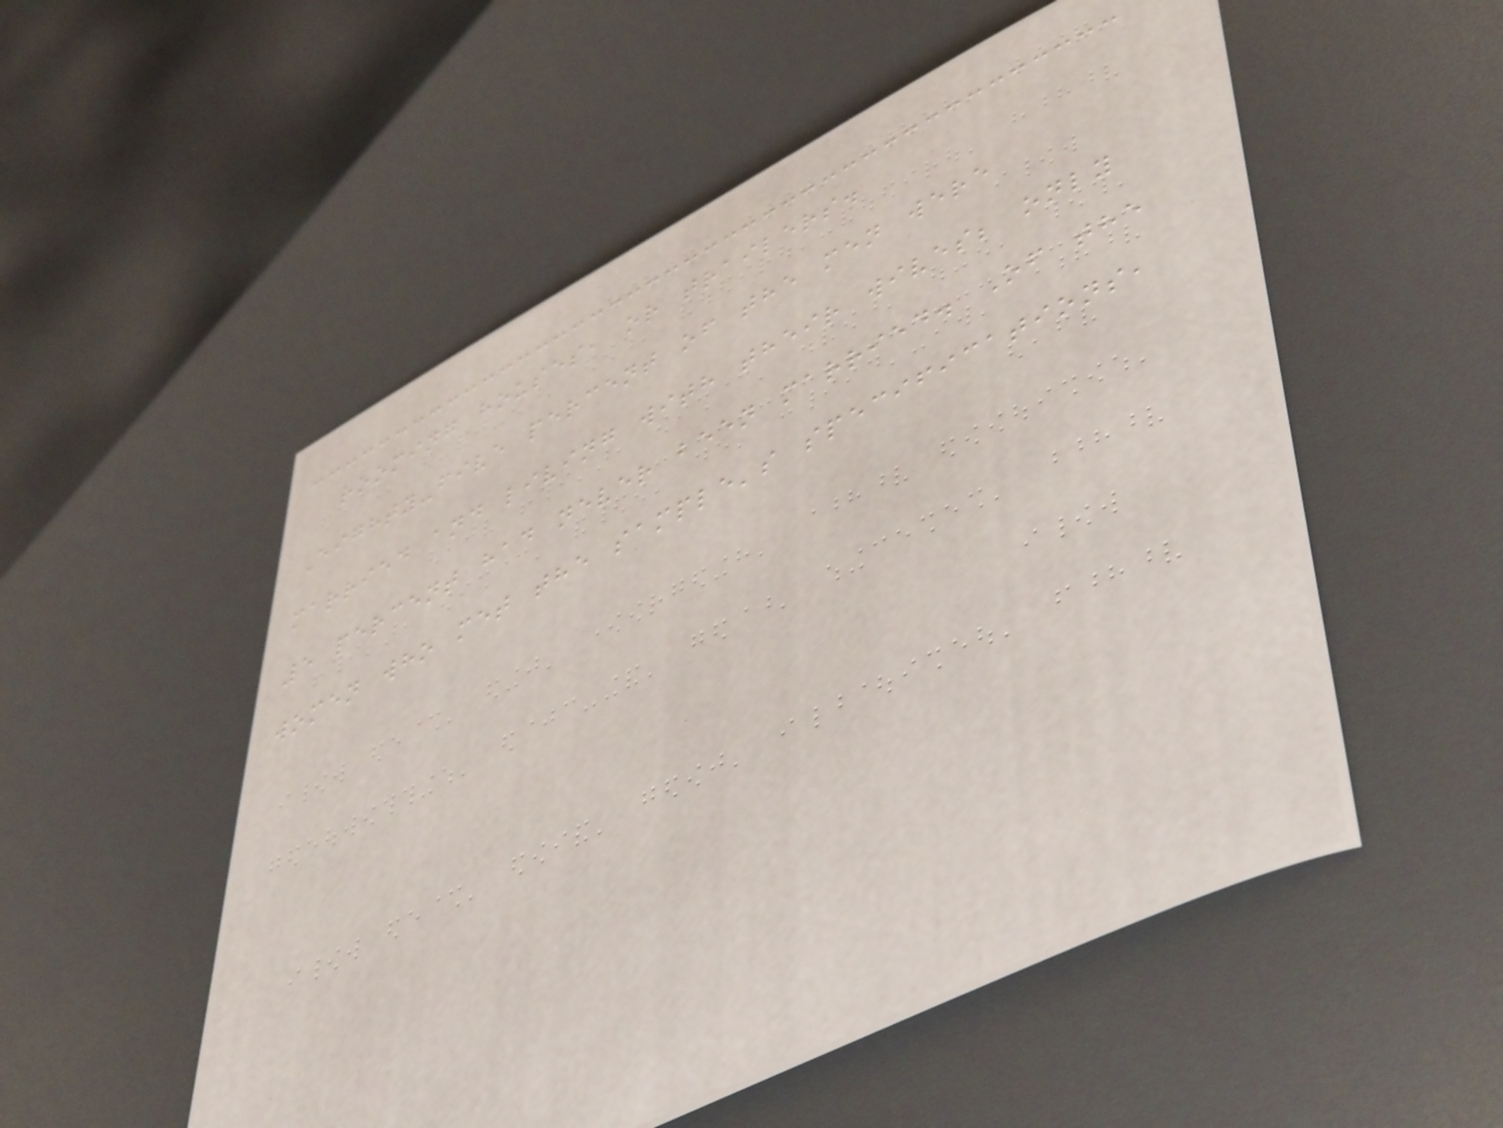rooming houses, or trailers.
Eighty-five percent of the men were
married and living with their wives; only
5 percent had never been married. Of the
women who met the sample's specifications,
